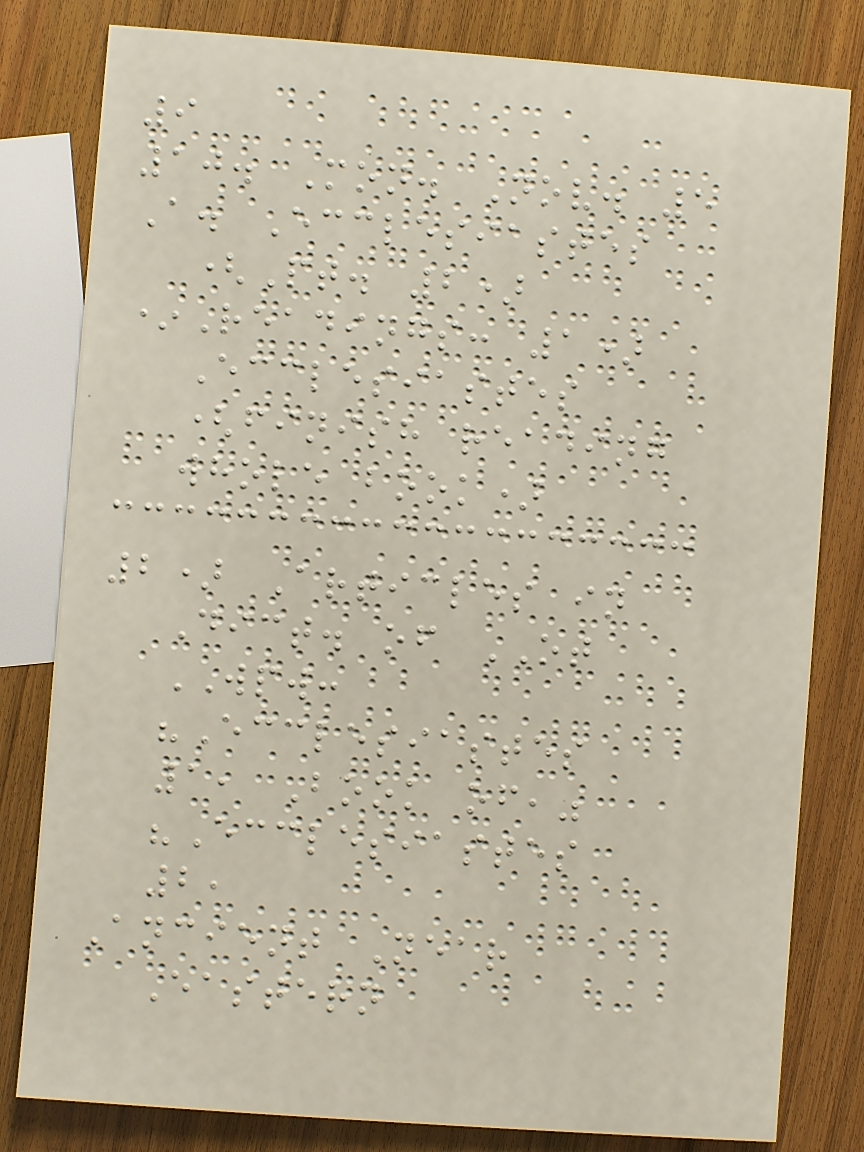9
10. Mon. Nov. 5
A. Ecclesiastes
(Pt. 2)
*Readings: 1)
Ecclesiastes
(finish reading
whole book)
2) Articles in
Dict. of OT
WPW:
"Ecclesiastes
1, Book of,"
"Ecclesiastes
2,
Ancient Near
Eastern
